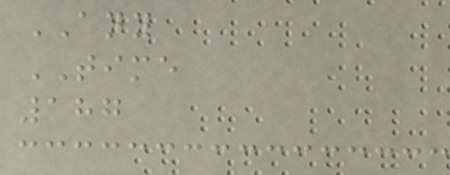ANY
TIME
187
